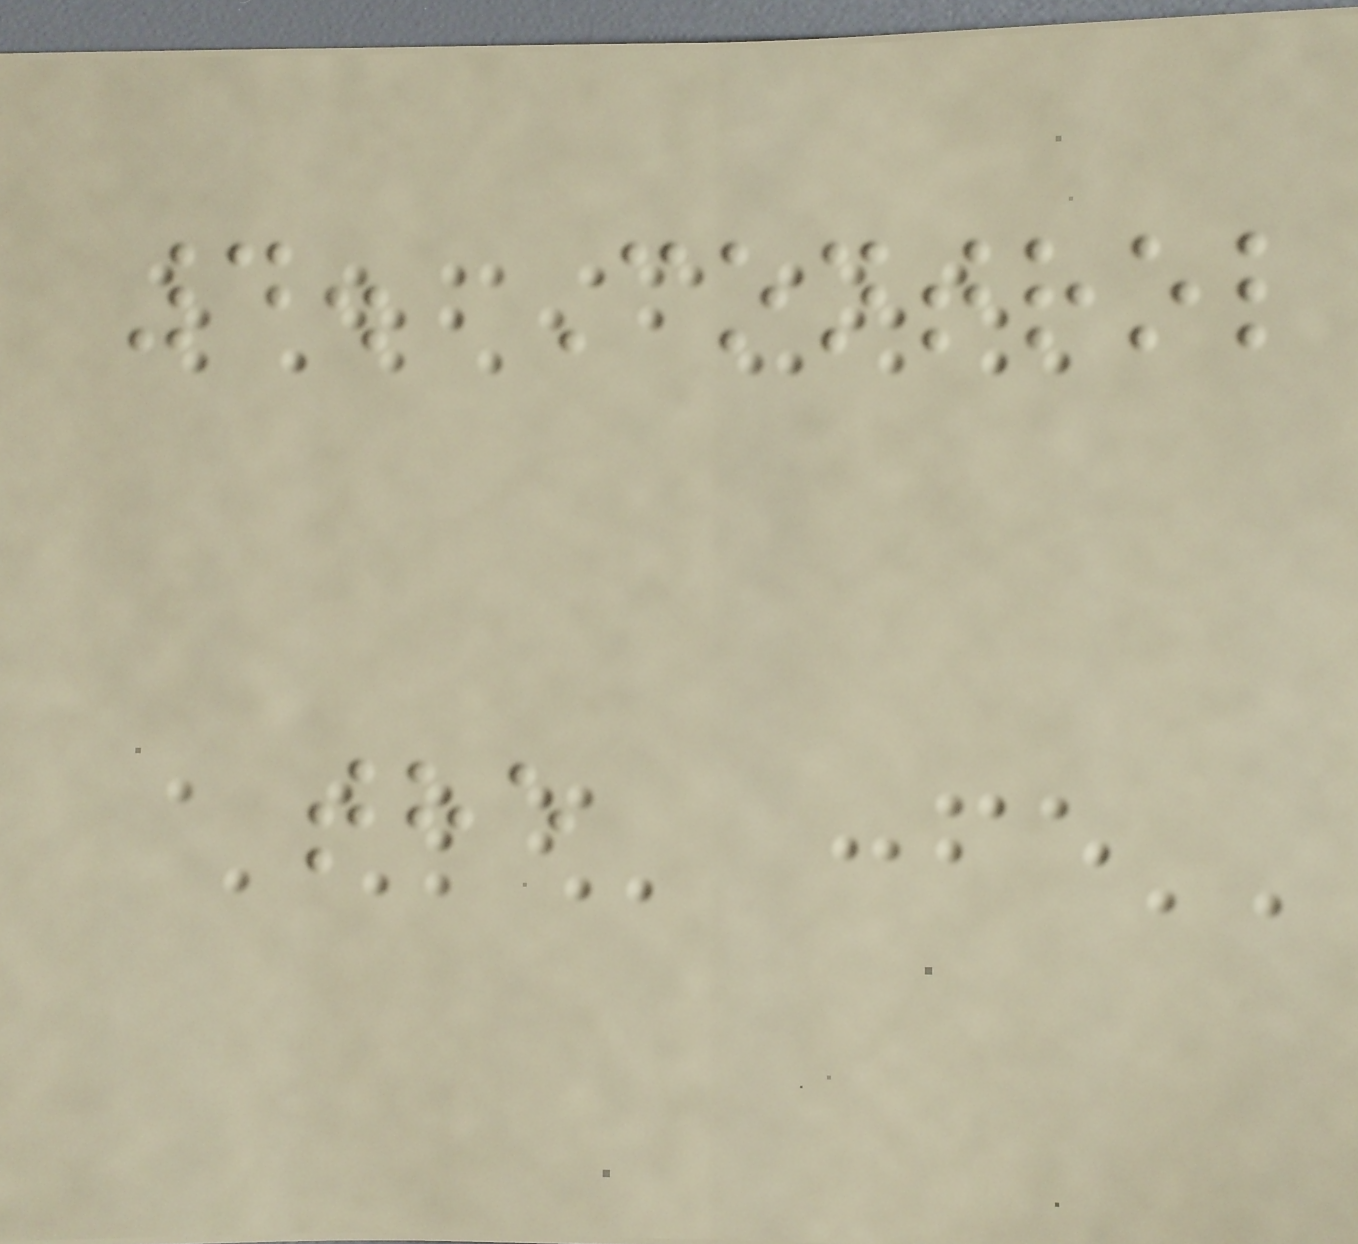4. Control
the
